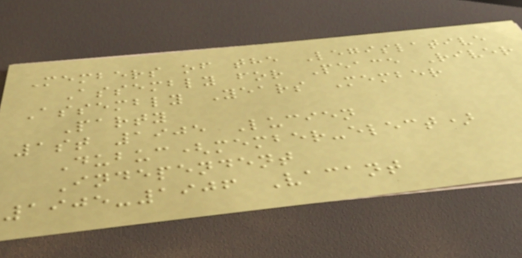Members of the Legislative
Assembly for Peace River
Assembly Years Member
Party
1st 1905 Lucien
Dubuc(member-elect)
Independent
1905-1906 Vacant
